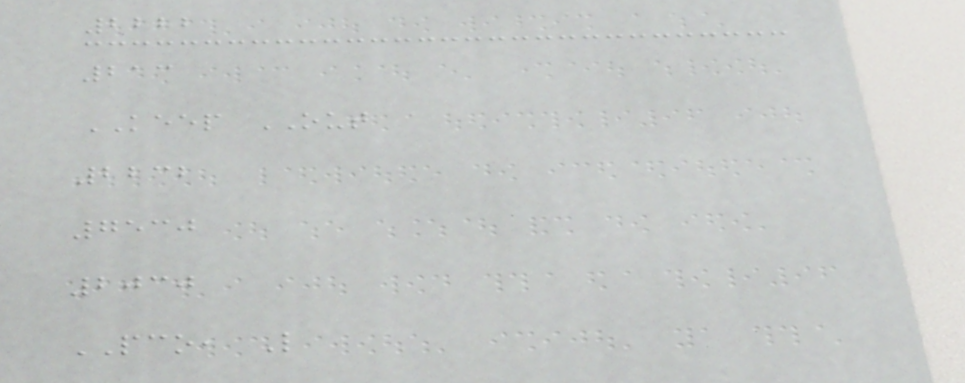2222
213
KEEP OUT
2232
7530
2030
PCO, L
